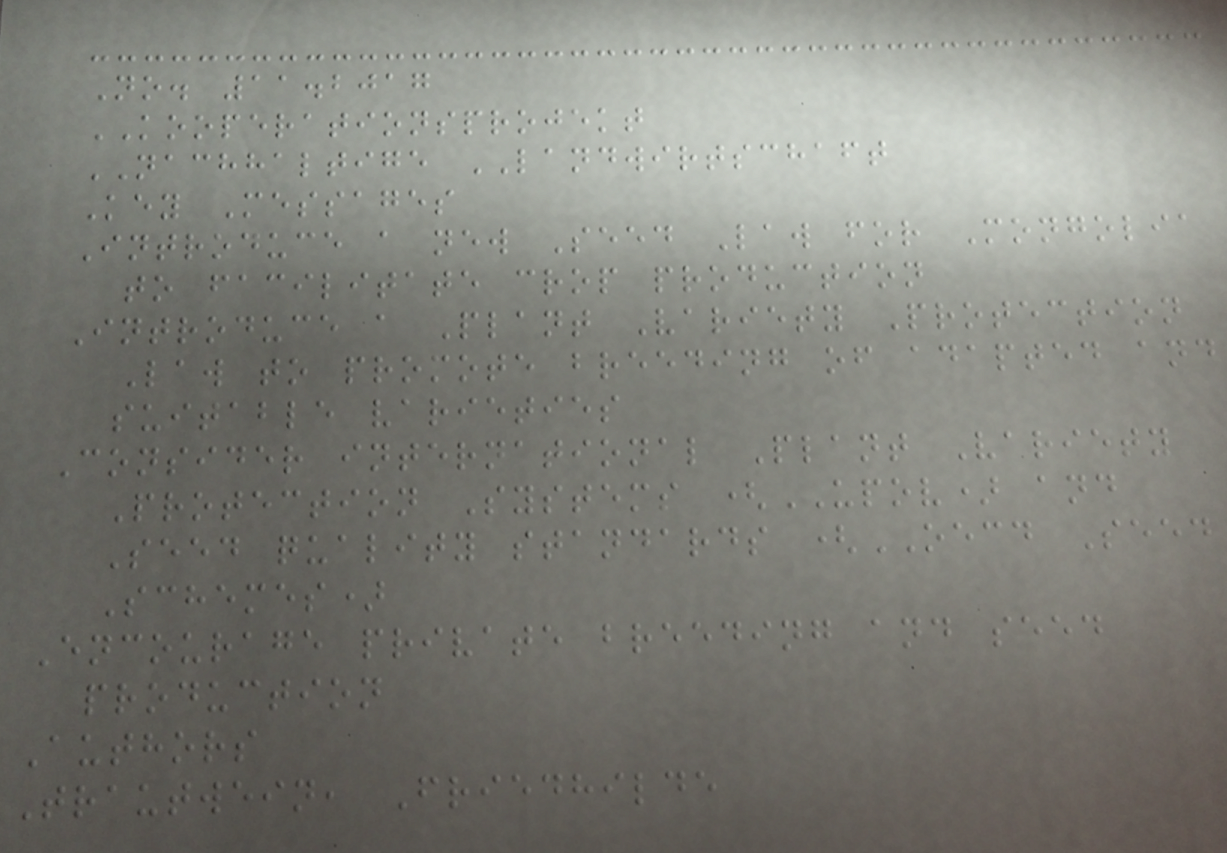No. 11.2017
KOOPERATIONSPROJEKT
NACHHALTIGE LANDWIRTSCHAFT
Key Messages
Introduce a new Seed Law for Mongolia
to facilitate crop production
Introduce a Plant Variety Protection
Law to promote breeding of adapted and
suitable varieties
Consider international Plant Variety
Protection Systems (UPOV) and
Seed quality standards (OECD Seed
Schemes)
Encourage private breeding and seed
production
Authors
Trautwein, Friedhilde
